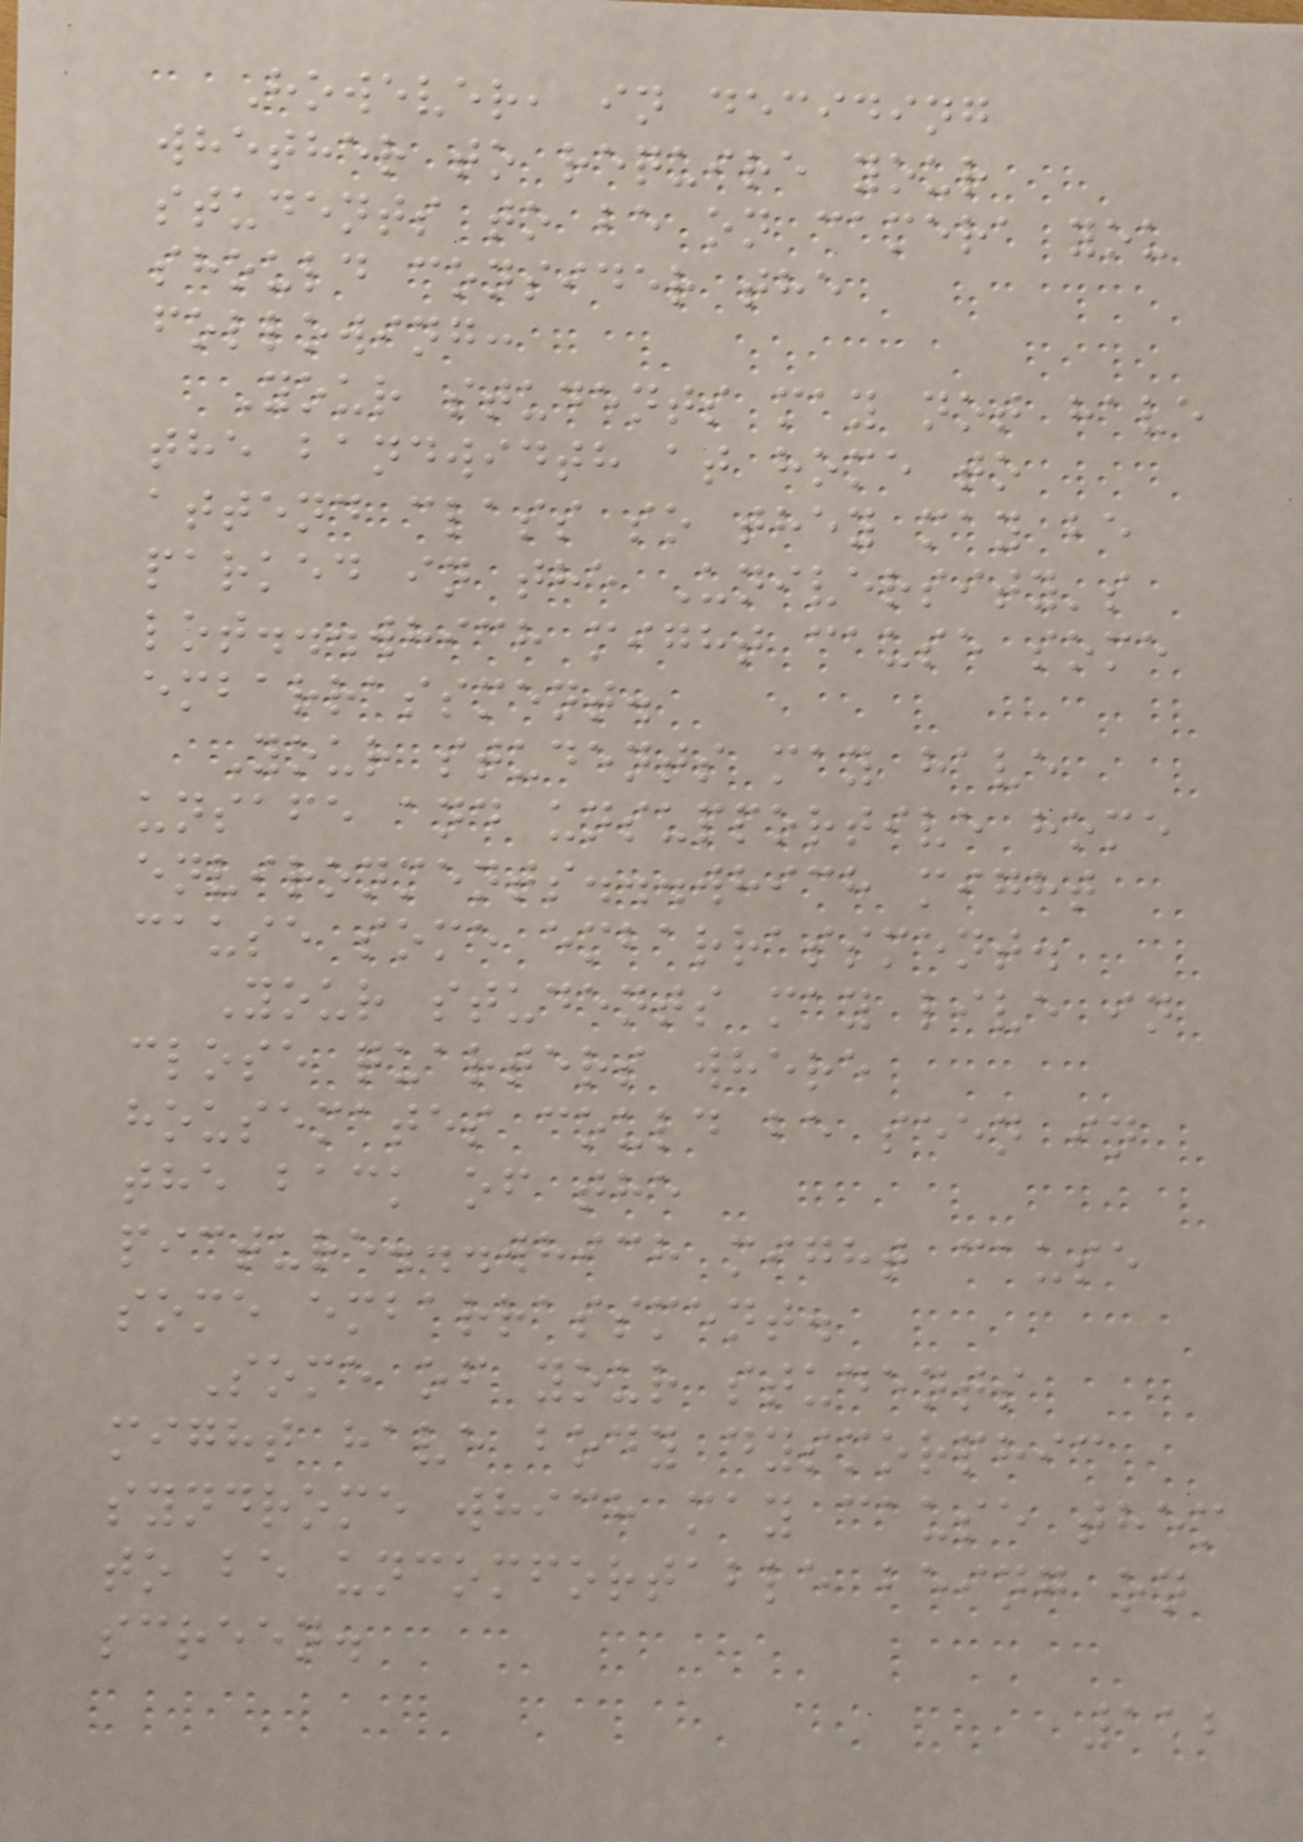However, in deciding
whether to require your
students to be on camera you
should consider the
following:
Your students may not have
the bandwidth at home to
attend class so they may be
parked in the University's
lot...which might cause some
embarrassment.
Your students may have
unsafe and unsupportive home
environments...which might
cause some embarrassment.
Your students may live in
close quarters where
housemates could be seen in
the back of the
picture...which might cause
some embarrassment.
Some of your students
might have body dysmorphic
syndrome which may cause them
to be uncomfortable being on
screen.
112
